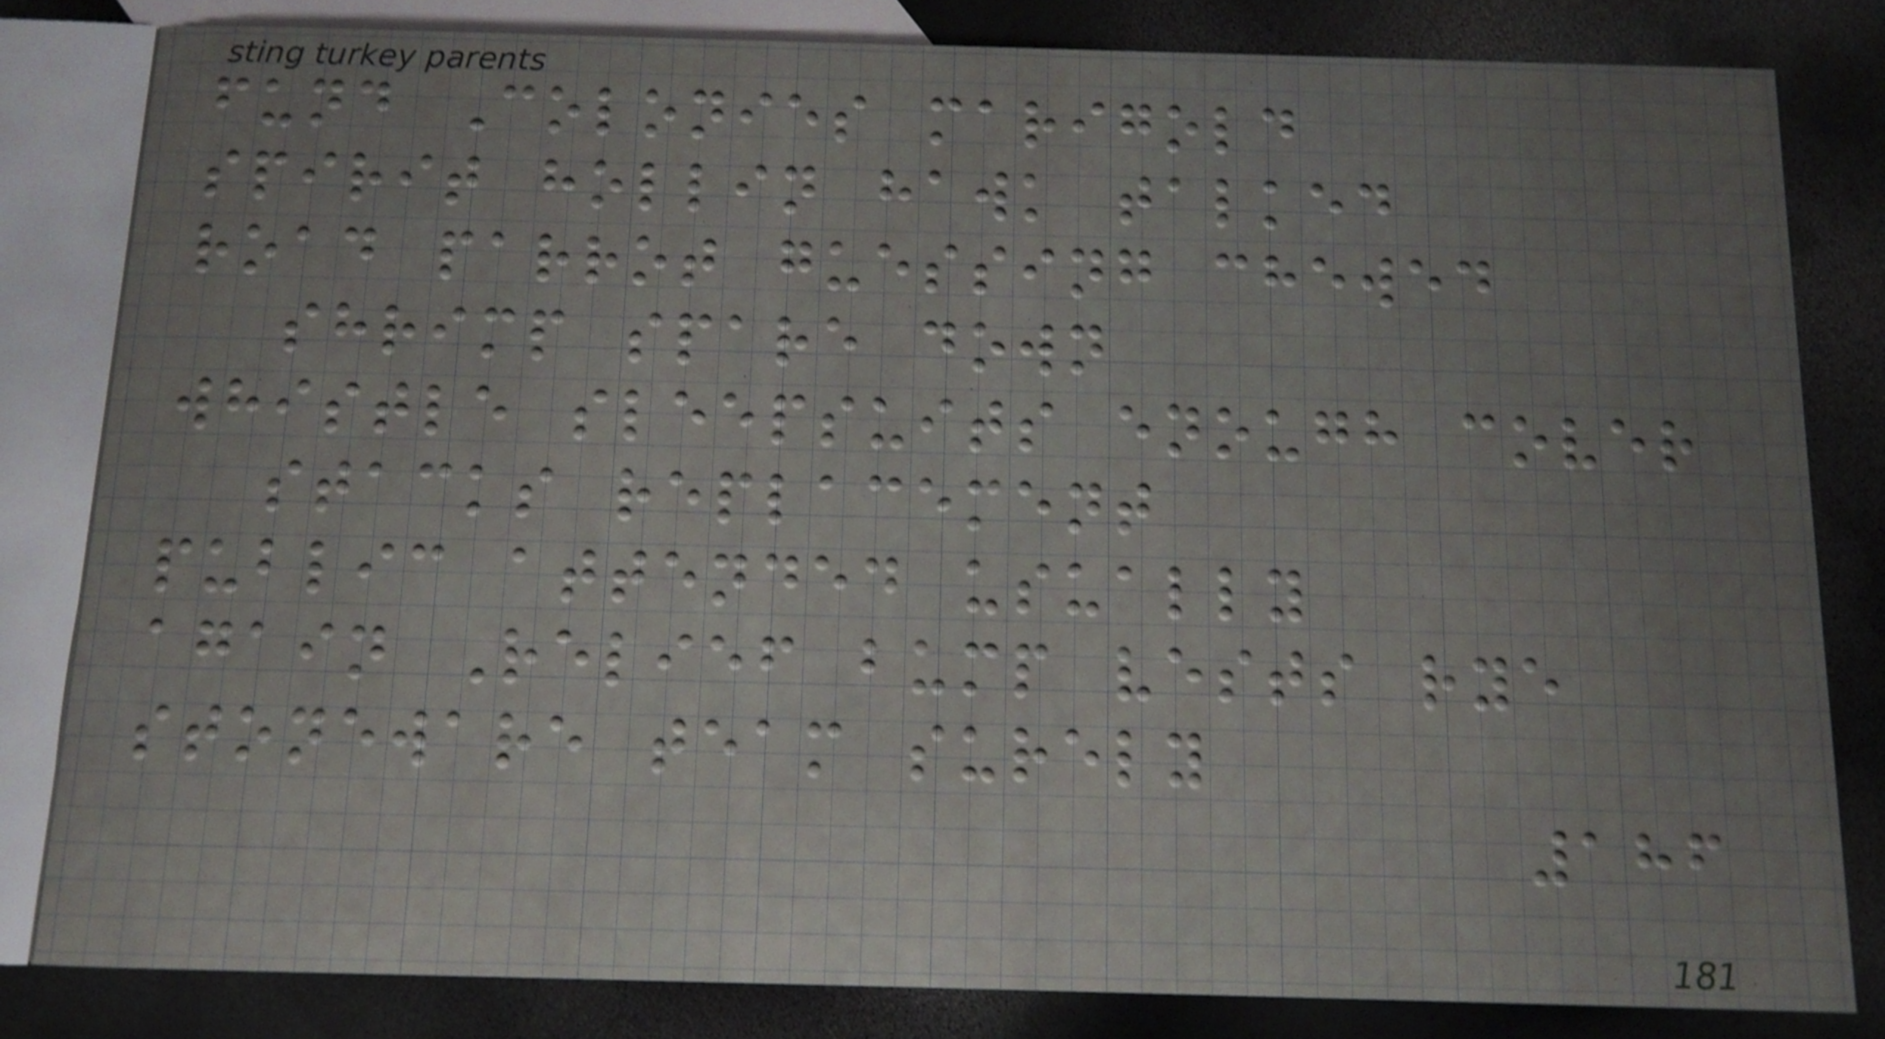fund Colonies marigold
spirit hollin hawk talked
road parrot guessing chewed
shrimp spare down
whistle sleepsuits enough cover
stacks replacement
public attended usually
again Relief bump vests rye
stoneware team surely
186
